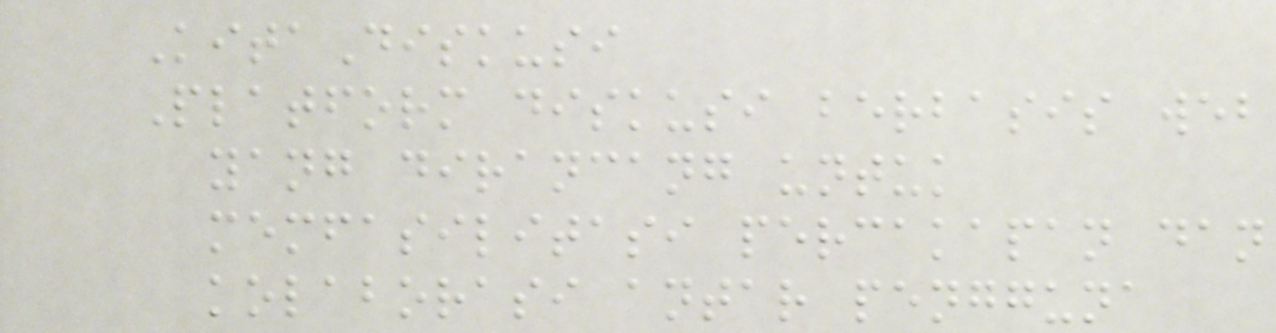KitaDiskusi
Platform diskusi berbasis web
yang dirancang untuk
memfasilitasi percakapan dan
kolaborasi antar pengguna
